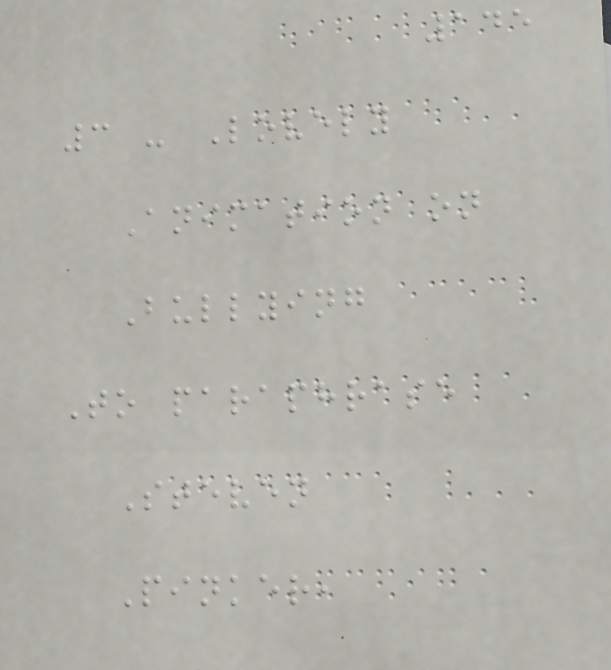145
3 - Lovely
Animation on
Bullying
To paraphrase
Steven
Pinker,
